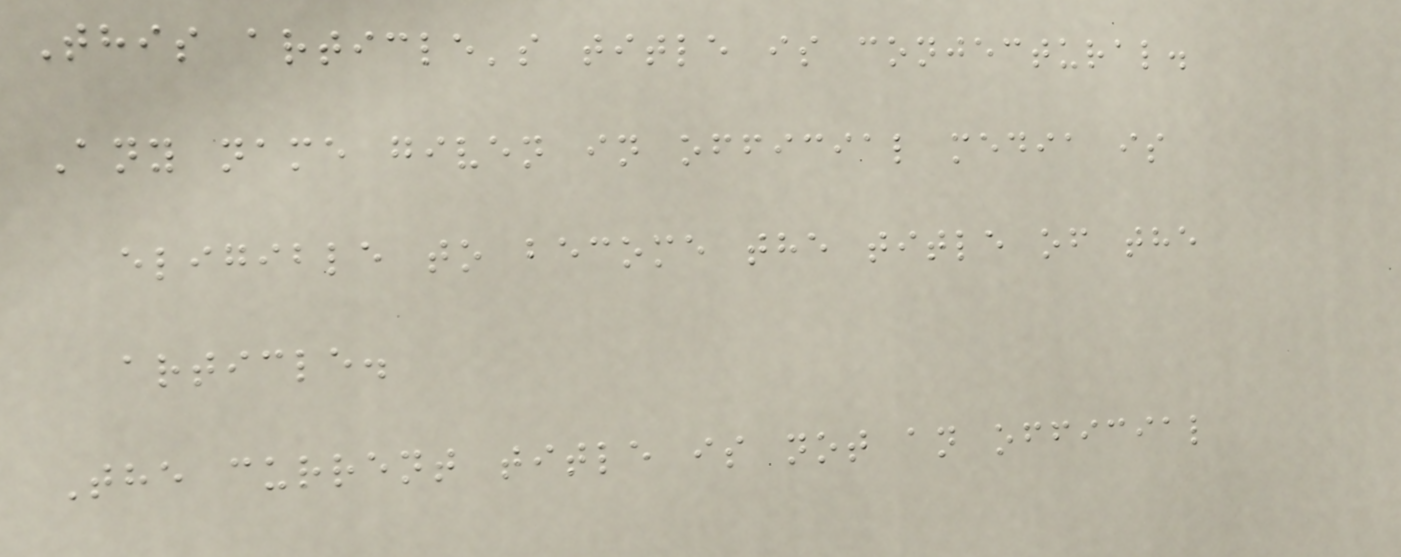This article's title is conjectural.
Any name given in official media is
eligible to become the title of the
article.
The current title is not an official
